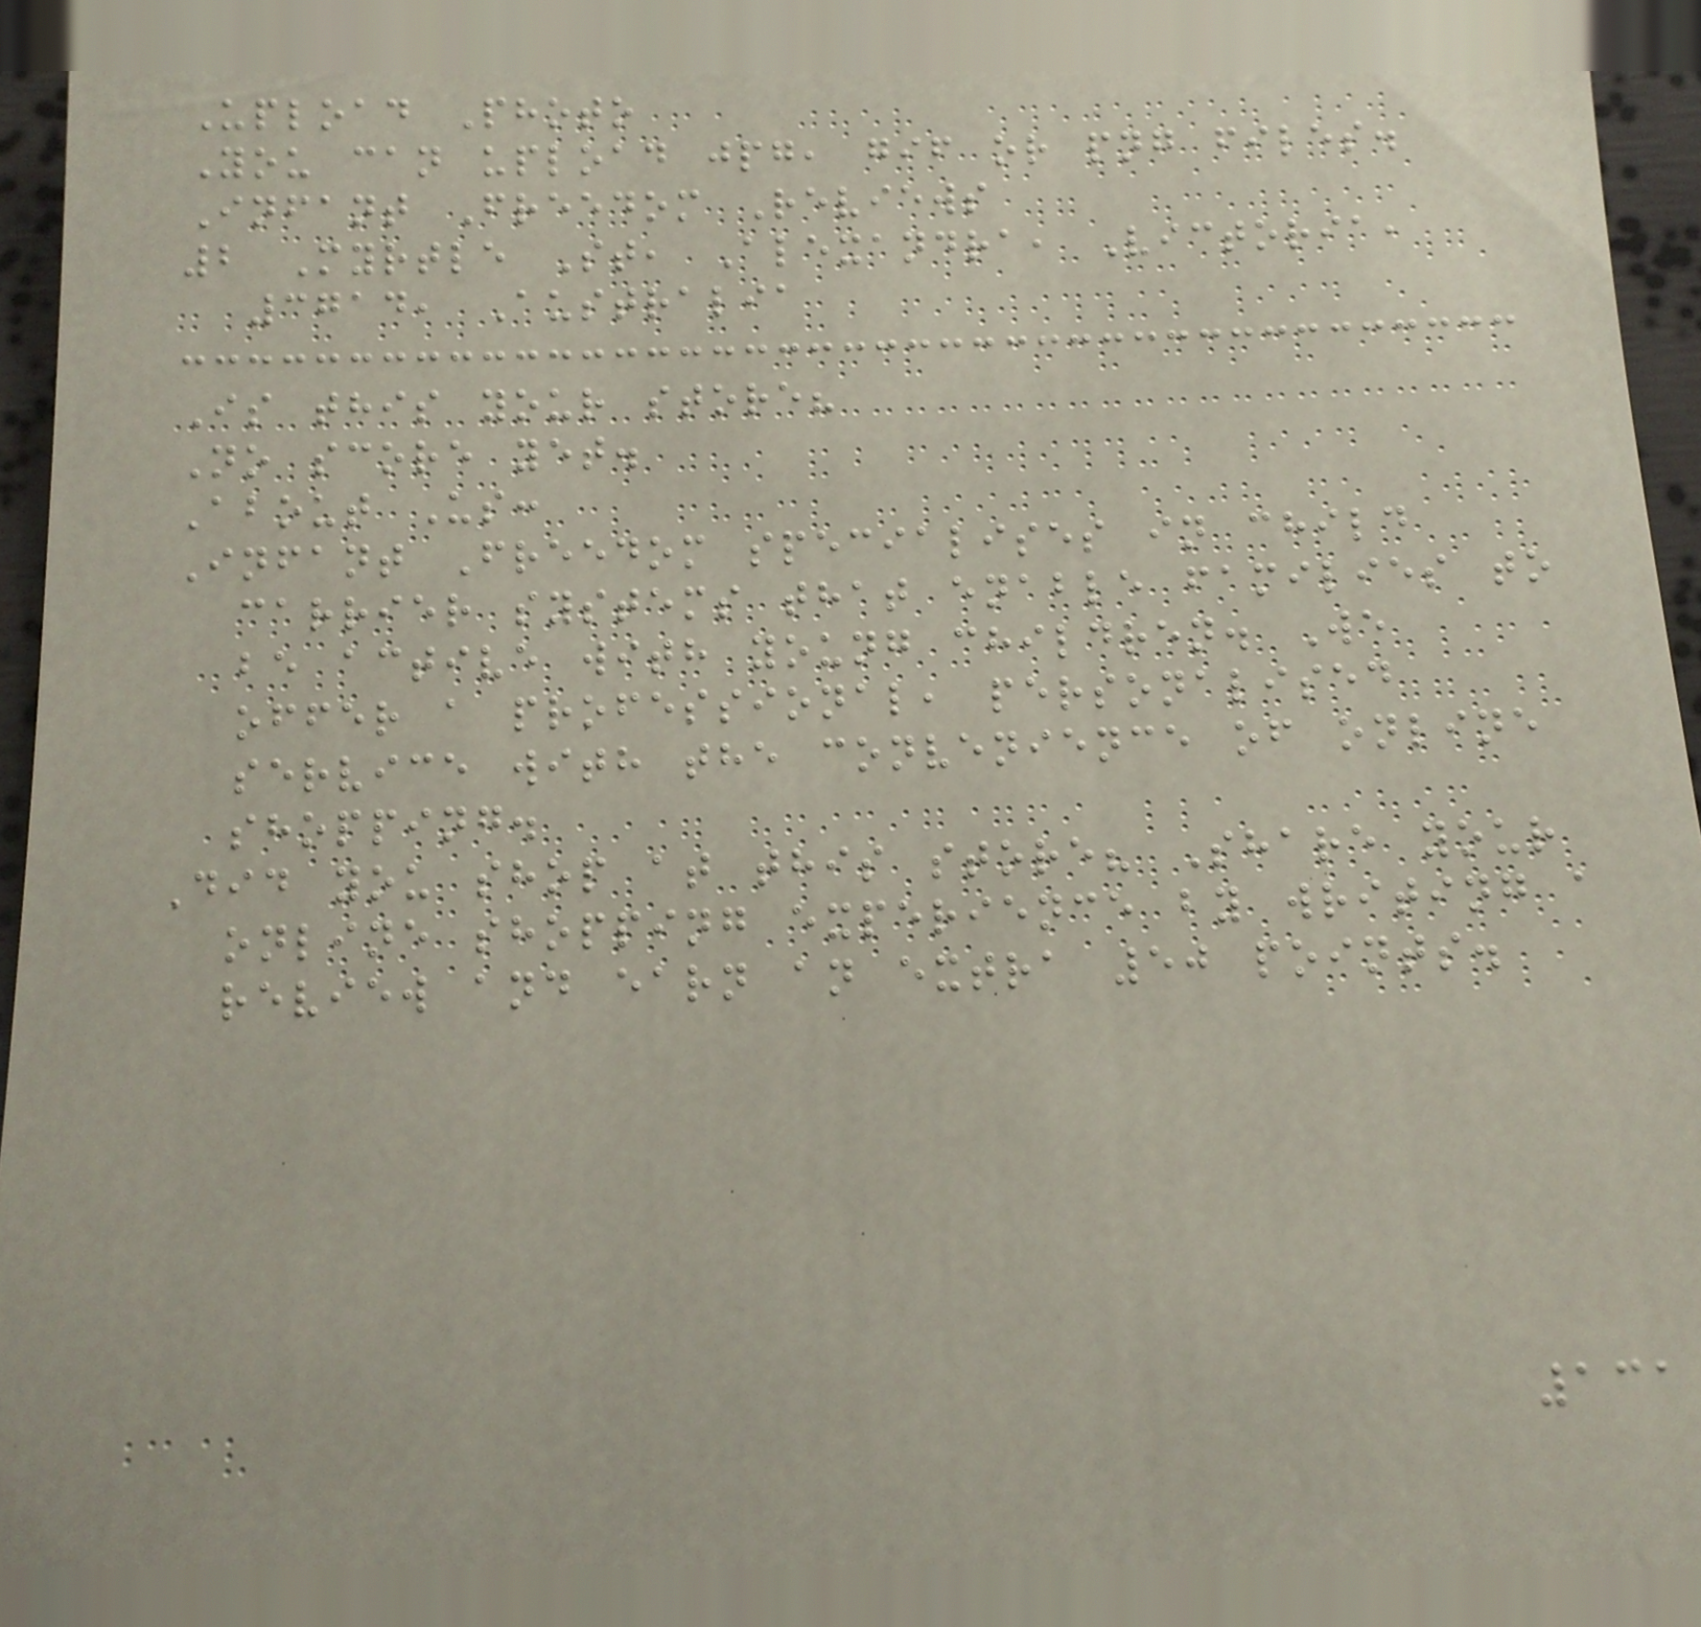Upload Photo
You can upload jpg, gif or png files.
Infant Freedom Reviews
2 Myrtle St, Alexandra, Victoria,
3714, Australia
Is this your store?
No score yet.
About Us:
Infant Freedom specialises in child
carrier systems that enable families to
be active with young children. We
offer a professional, personalised
service with the convenience of online
shopping.
Did you shop at this store? Share your
online shopping experience by writing a
review and earn an extra 50 points.
131
